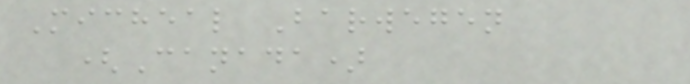Micheal Barwegen
(Canada)
